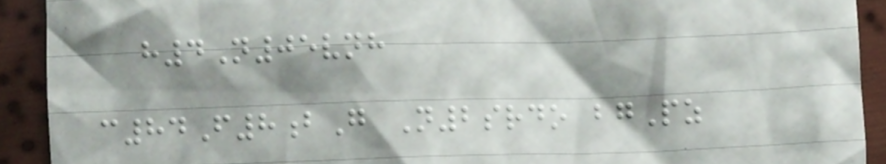h4N05vnh
c84F8bG N2srdo bgPz
